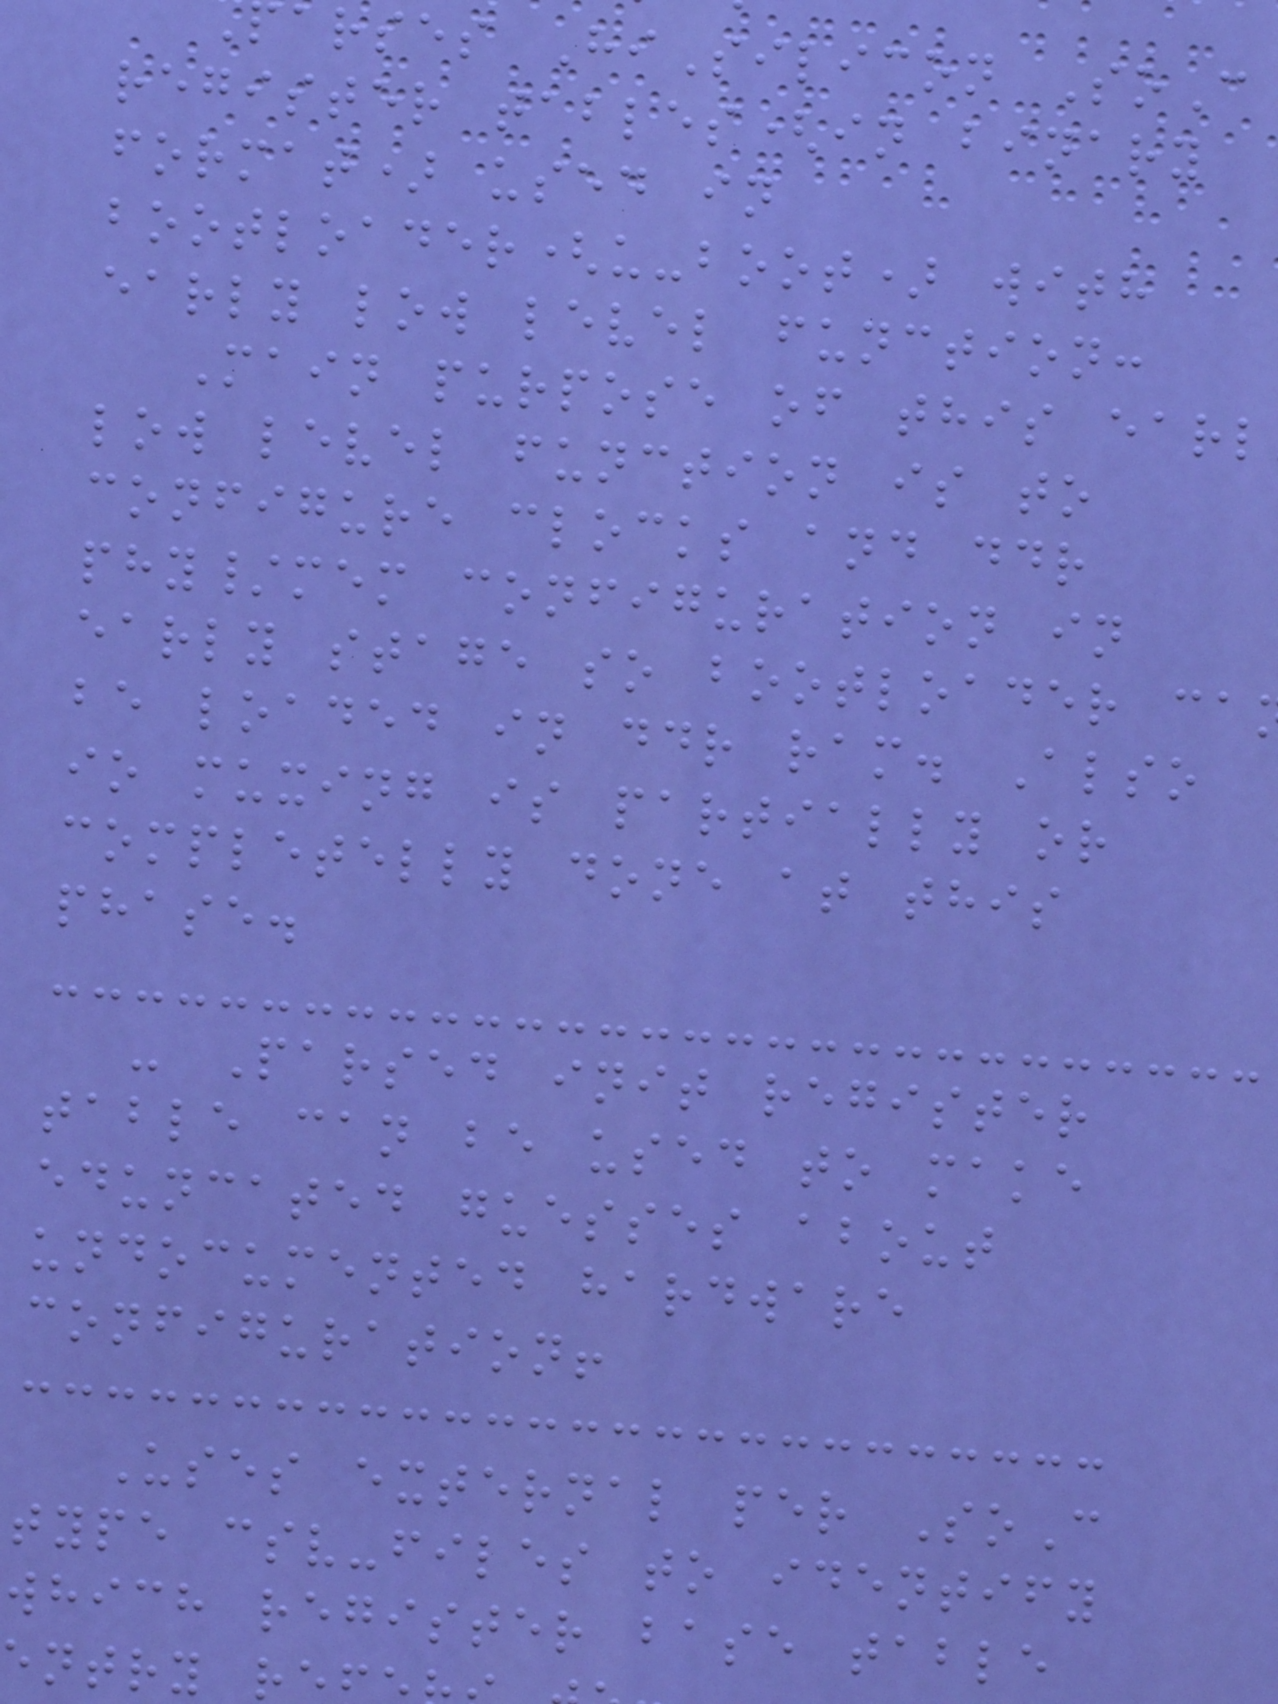arses HiSilicon SoC
register tables(in binary
format) used in
bootloader(u-boot) with
early low level function:
Main purpose of this earl
low level function is to
configure clocks and ddr
phy/mem configuration in
early stage so bootloader ca
be loaded in ddr ram. Also
io muxing is partially or
completelly done at this
phase.
- Parsed init register
table can be used to make
eduncated guesses about
undocumented hardware
configuration!
Uses external per SoC
type csv-files to identify
which register base table
entry r
